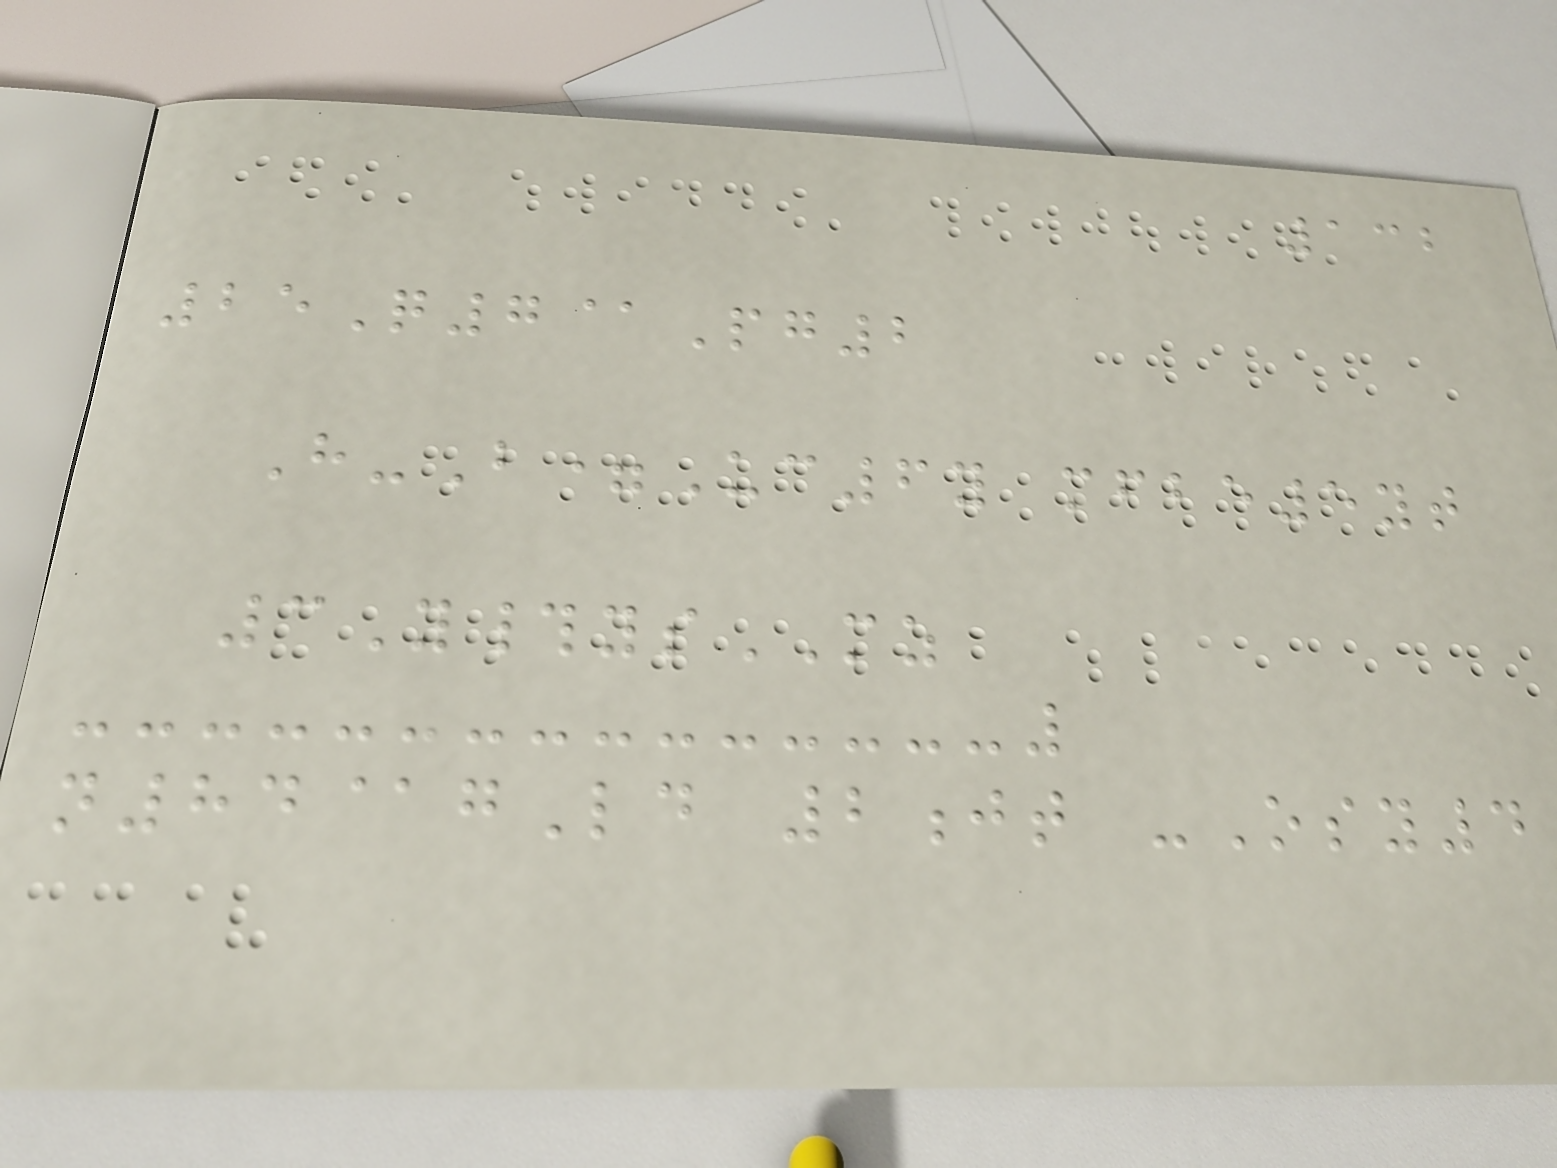132
25Q7@Pg2
H-B=Uc6y mfbe5yt
3Y#ysMZ
n84@gLd 2jt -Osy4
